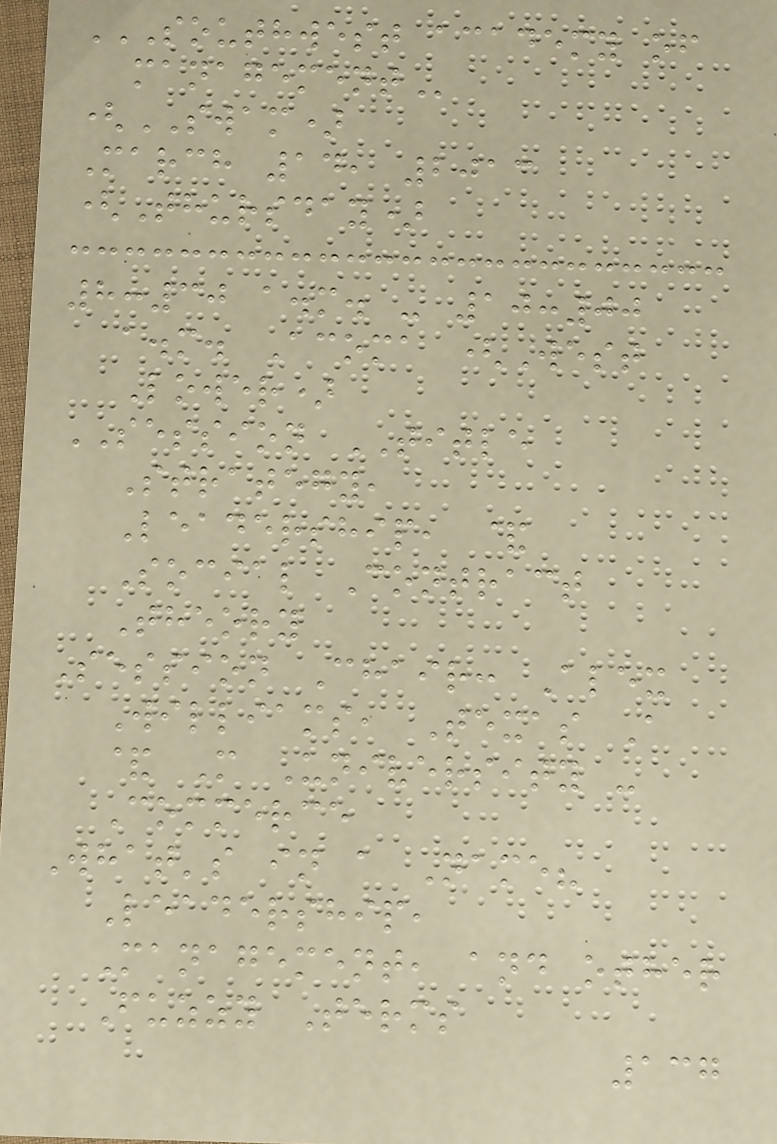SOUTHWEST ACADEMY OF
MANAGEMENT
(SWAM)
March 14, 2013
(Thursday)
8:30 a.m. - 10:00
a.m. Acoma (West
Lower)
SESSION TITLE
Strategy,
Leadership, &
Social Contract
Theory
Session Chair: Alex
Williams, Texas A
& M University -
Commerce
What's in a Name?
Leadership,
Management, and other
Fuzzy Terms
137
